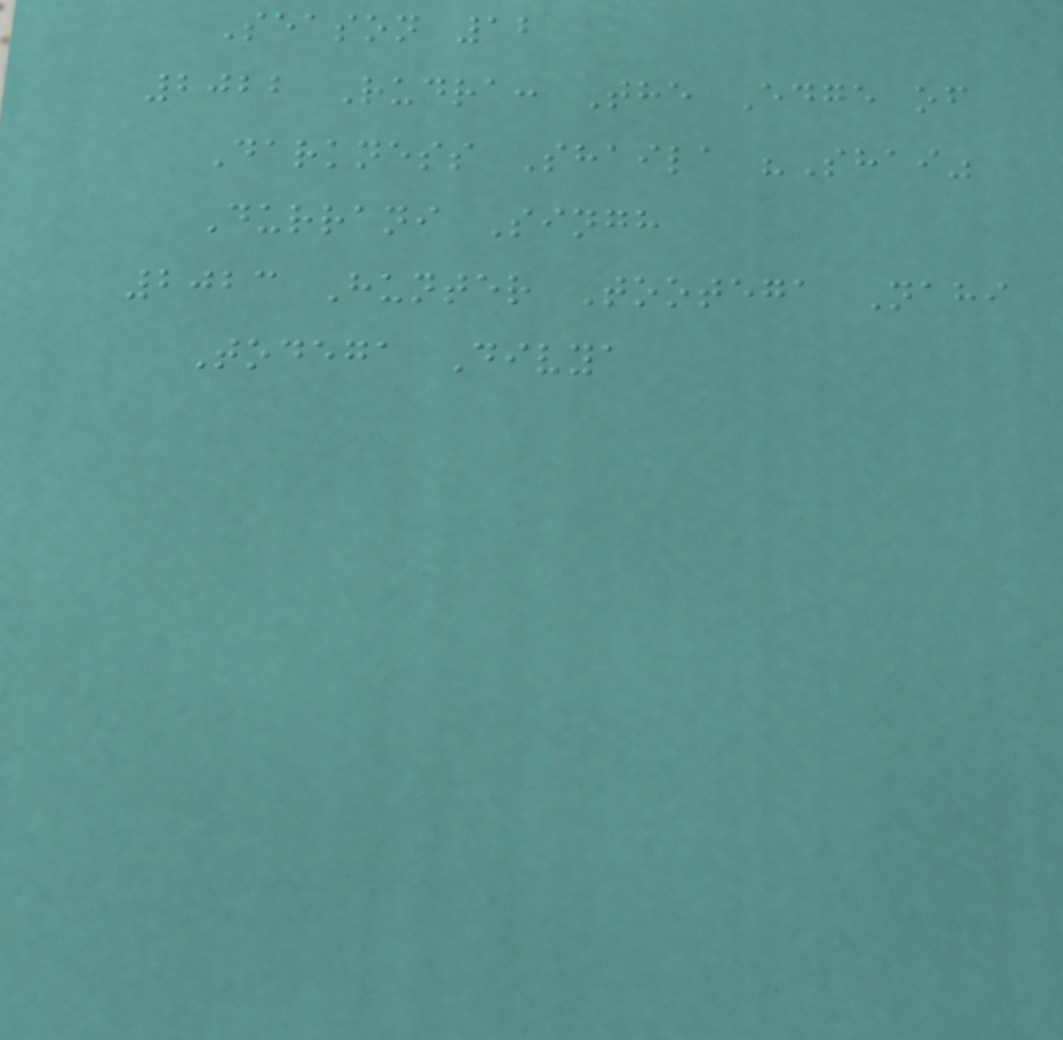Season 12
2022 Rudra: The Edge of
Darkness Shaila "Shai"
Durrani Singh
2023 Hunter Tootega Nahi
Todega Divya
